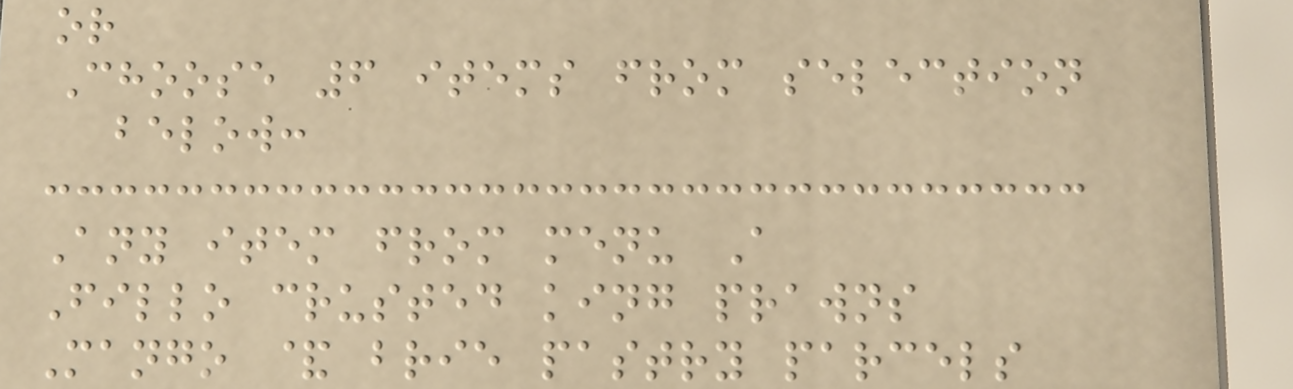or
Choose 6 items from selection
below:
Any item from menu A
Fillo crusted king prawns
Mango & brie pastry parcels
